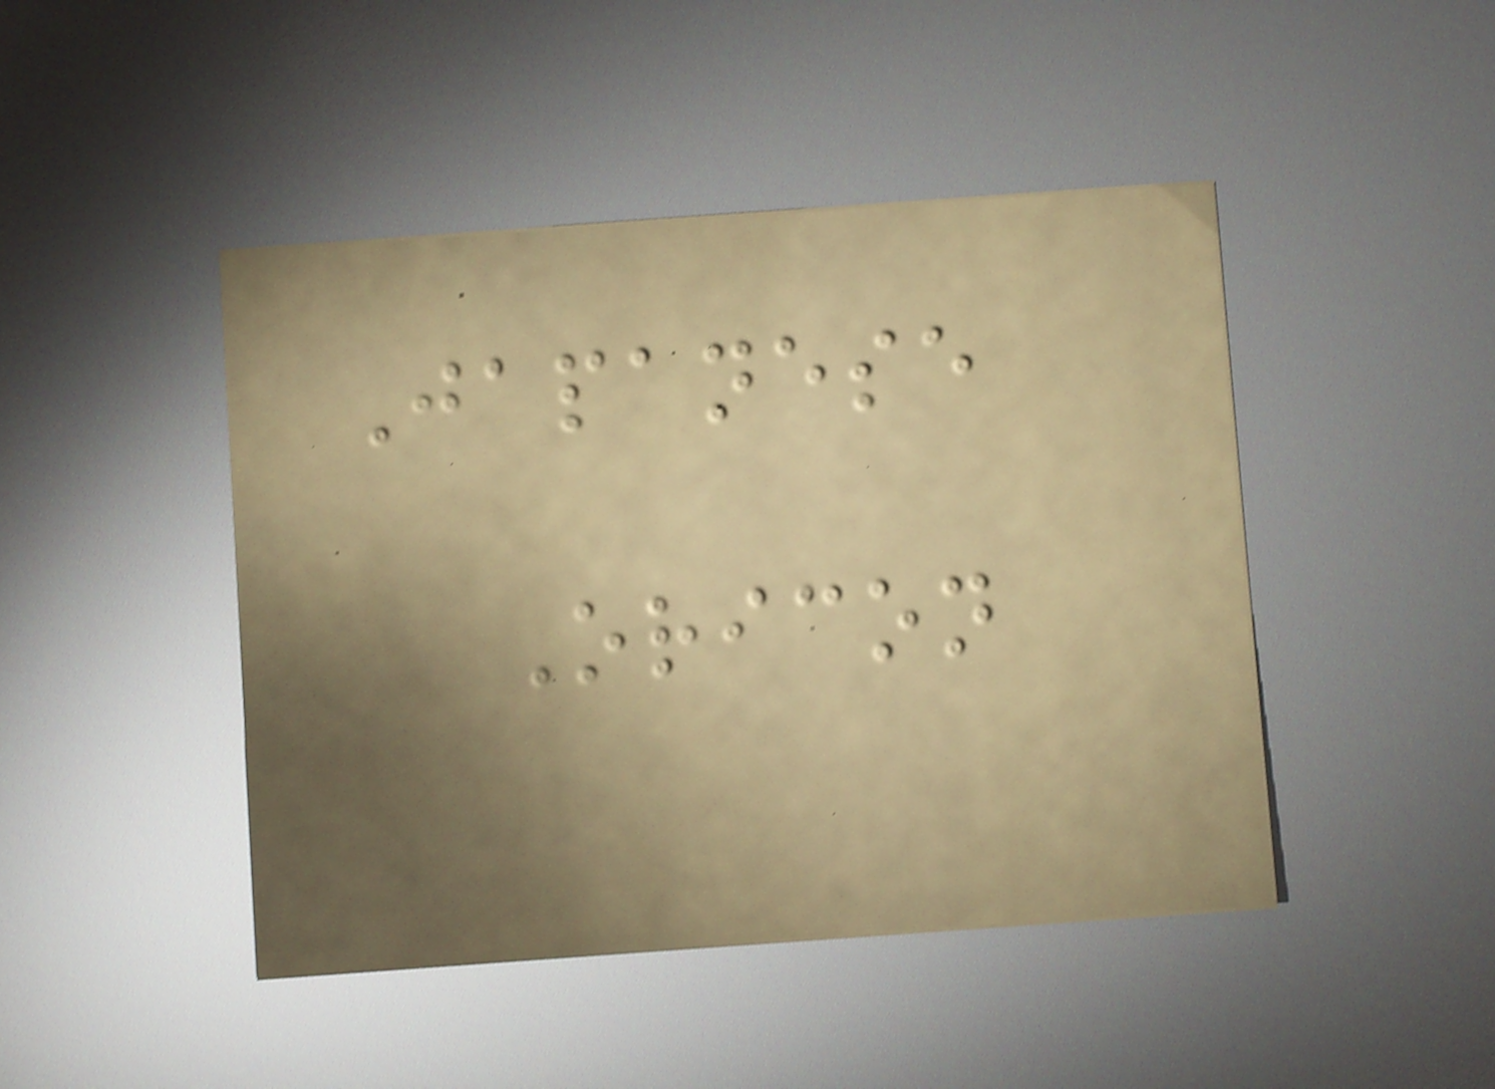Japanese
Oricon
